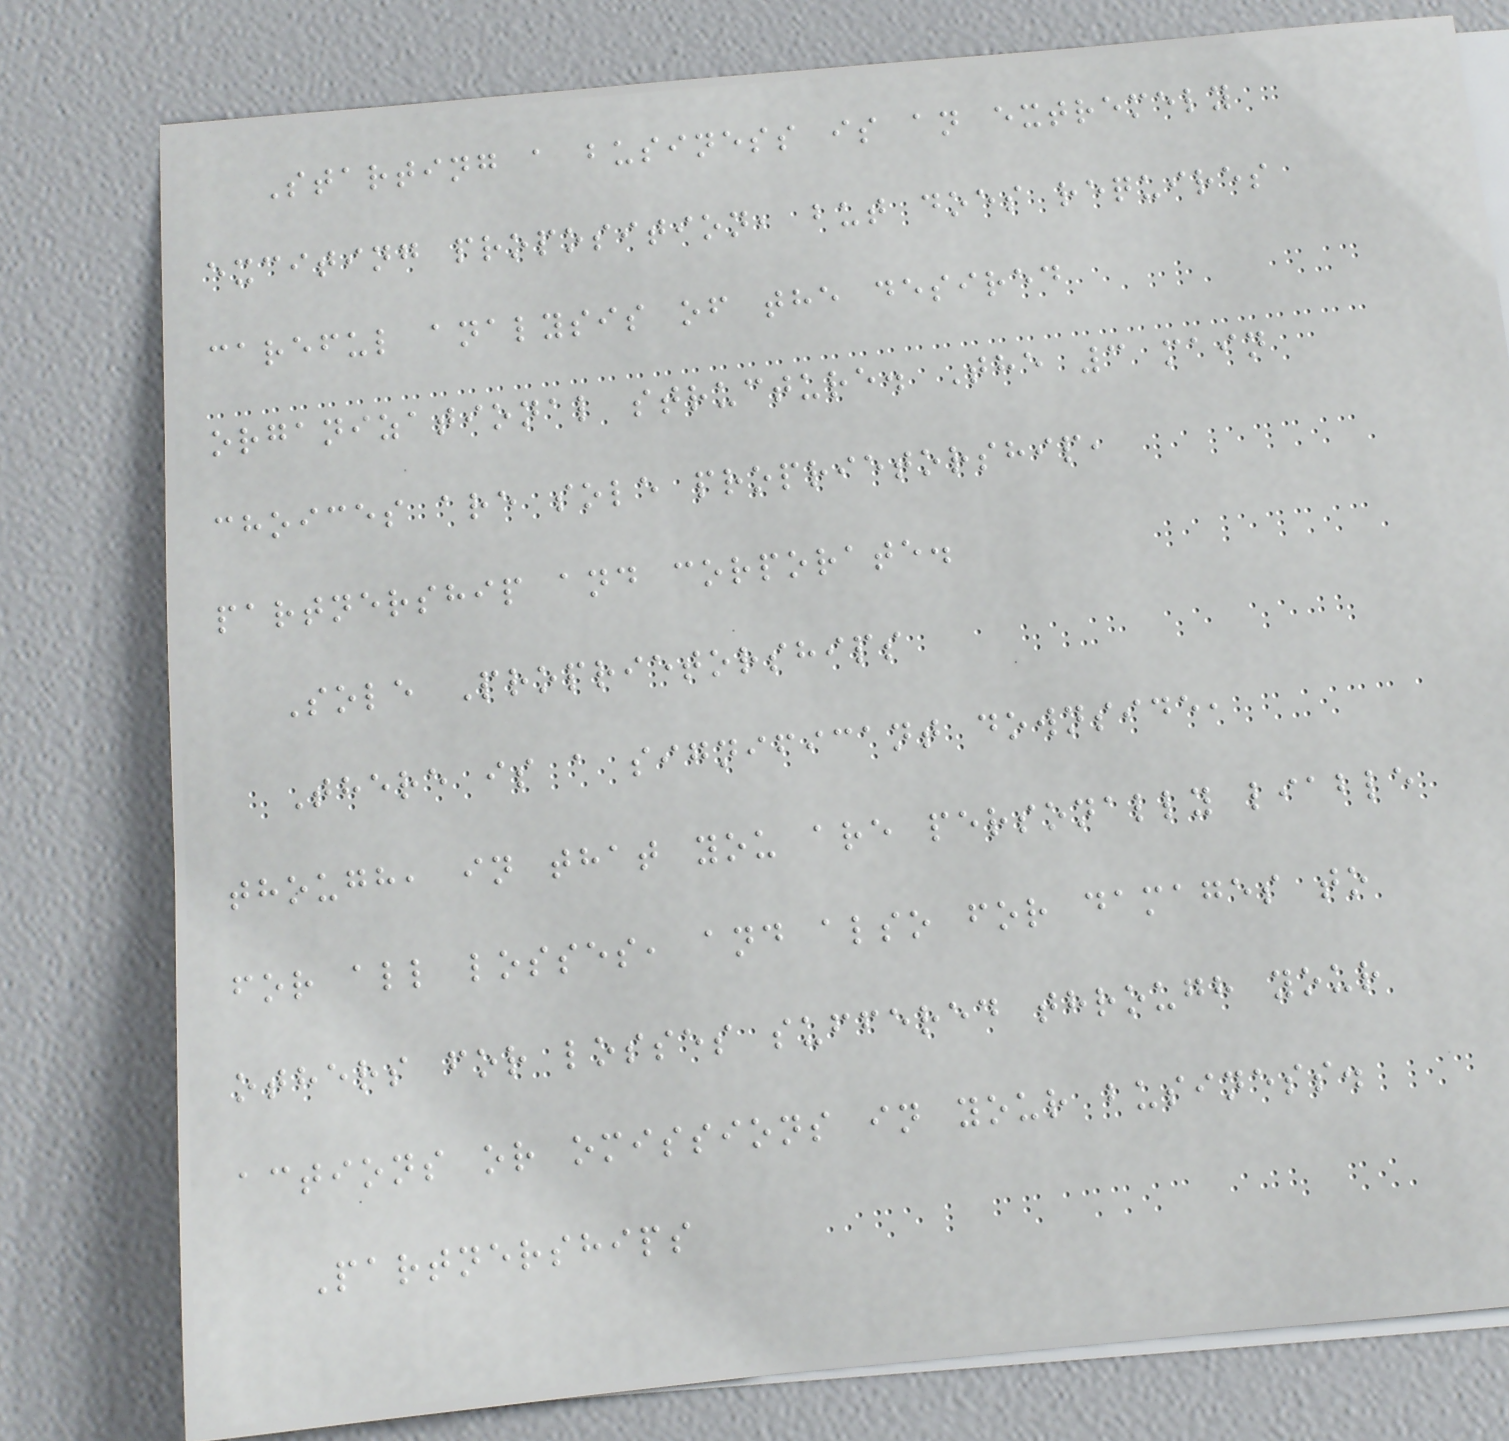Starting a business is an extremely
exciting proposition, but does requires
careful analysis of the desired
organizational structure. The 3 main
choices are sole proprietorship,
partnership and corporate.
Sole Proprietorships
There is a significant downside,
though, in that you are personally liable
for all losses, and also for damages to
others for losses suffered through your
actions or omissions in your business.
Partnerships
